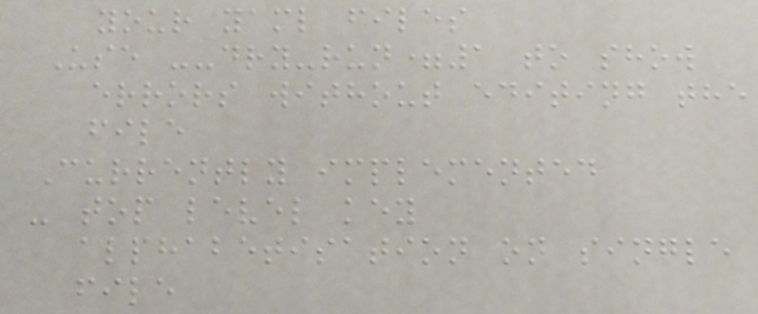your yaml files
Use --dry-run=1 to show
errors without editing the
file
Currently implemented
- top level key
alphabetisation on single
file
